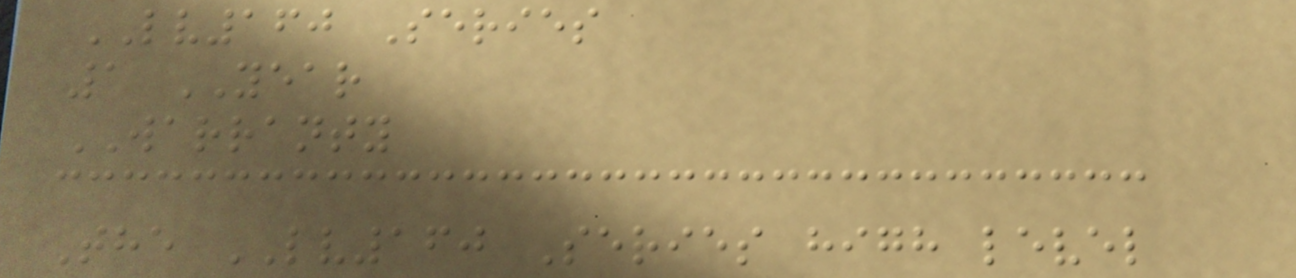LV160 Series
1 YEAR
WARRANTY
The LV160 Series high level
